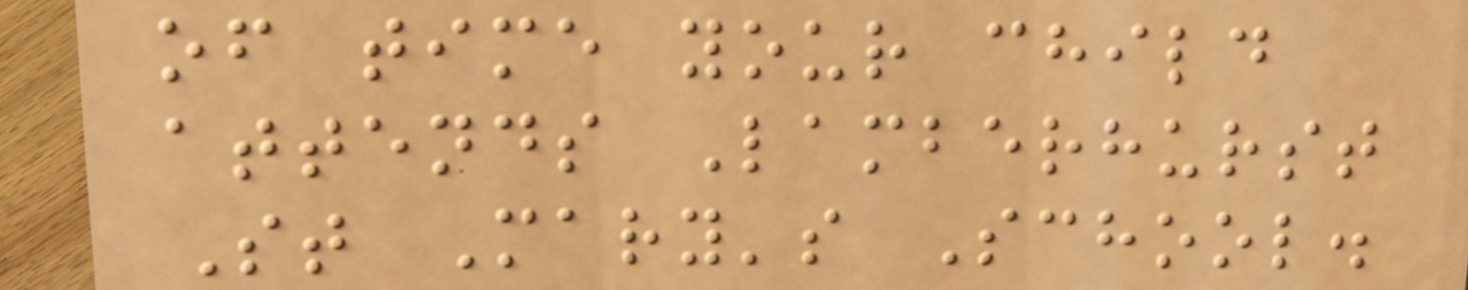of time your child
attends Lamberhurst
St Mary's School.
